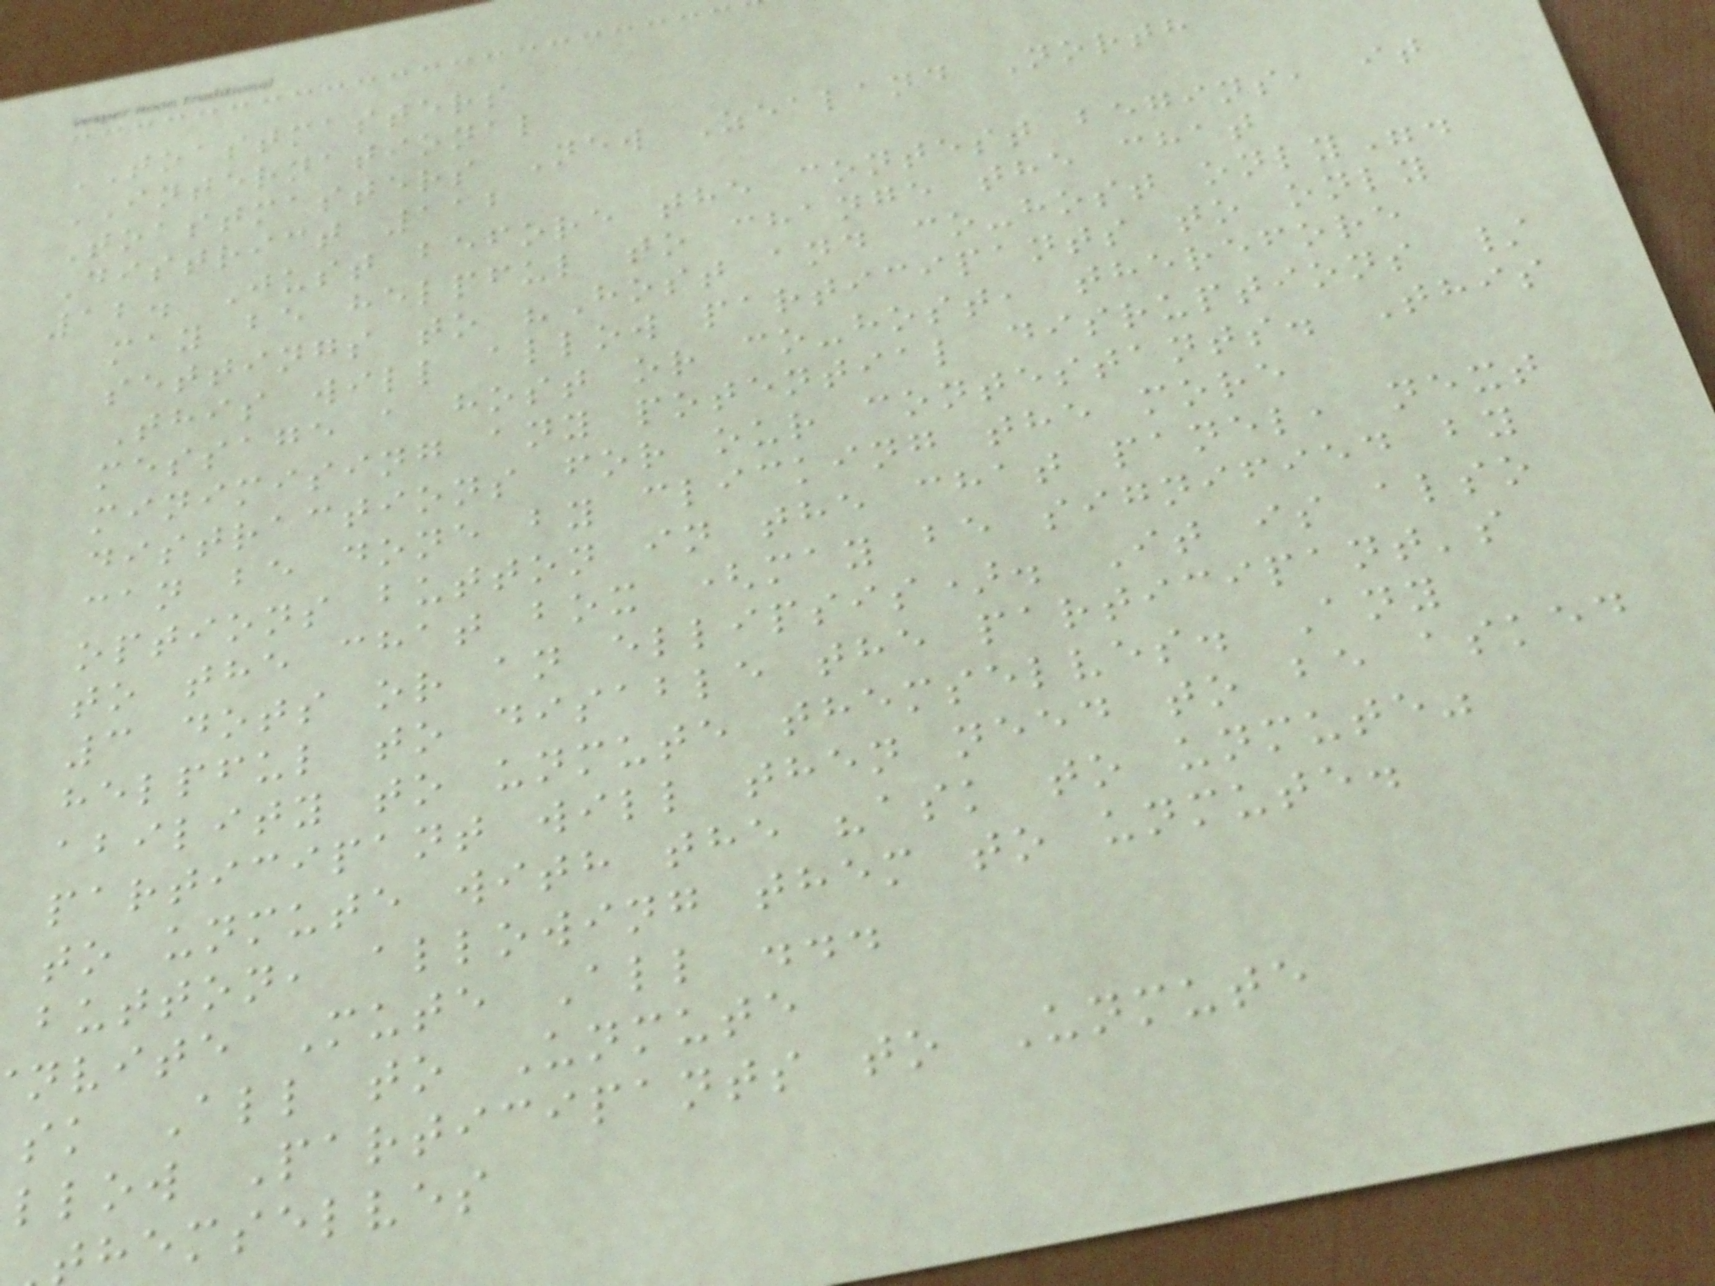TOASTMASTERS
INTERNATIONAL
Toastmasters New Zealand North
District 112
12. Just before the contest begins, it
may be helpful to change the chat
settings to "Host and co-host only".
This will allow participants to only
message a host or co-host, therefore
minimising any potential disruptions /
distractions for our contestants. This
can be done by clicking the more
options button in the chat panel, next
to the chat box (may be signified by
3 dots or an ellipsis). It is also
helpful to disable the participant's
ability to unmute themselves. Any
participant will then need to be asked
to unmute with the "ask to unmute"
button, allowing them to unmute.
nvite Mute All ...
sk All to Unmute
llow Participants to Unmute
hemselves
